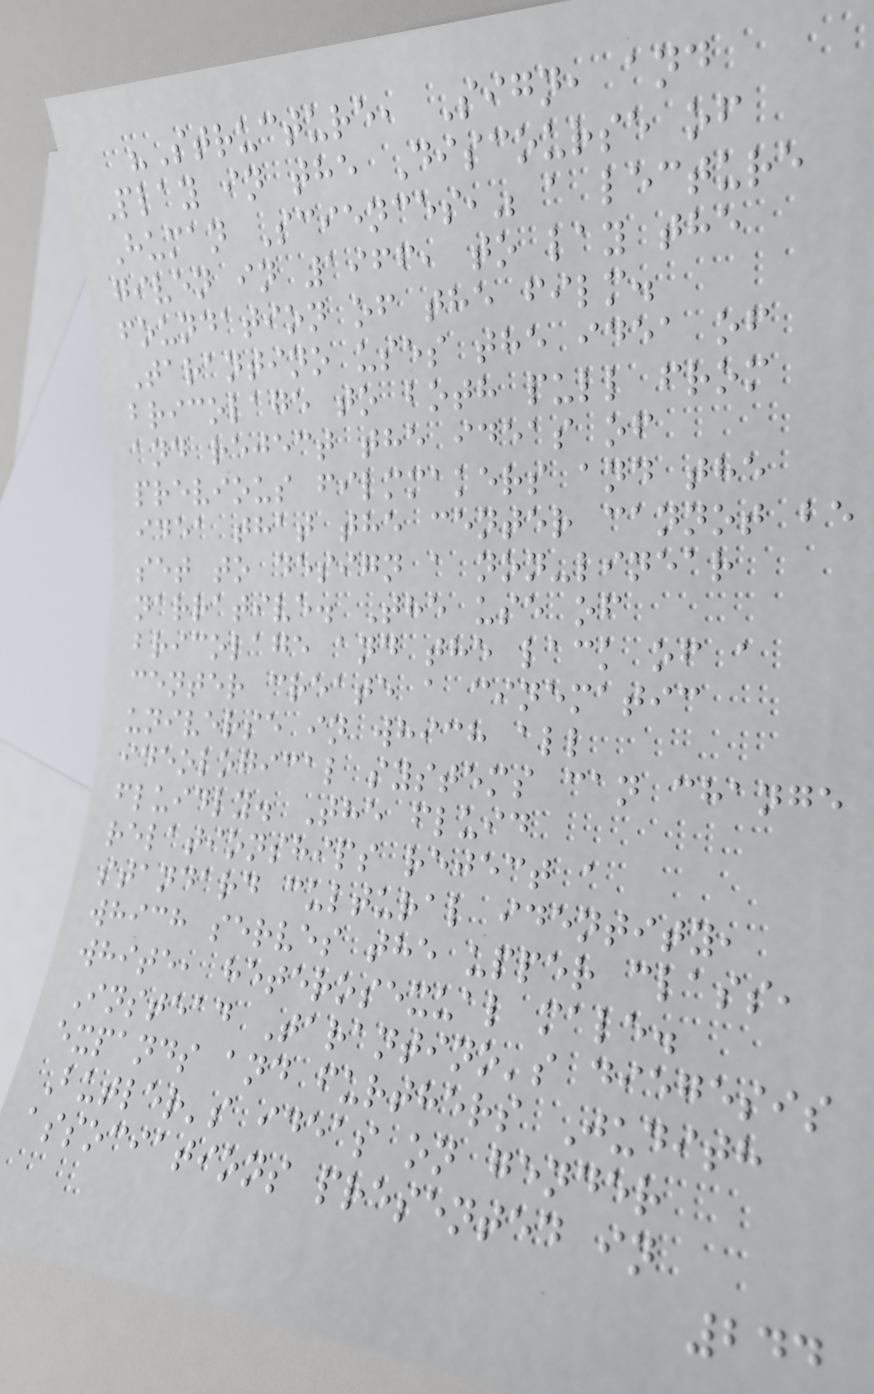"Structure, Sign, and
Play in the Discourse of
Human Sciences," a lecture
given in 1966, to lay the
foundation of the film.
Tarantino uses the idea of
bricolage to both pull from
and reject the ideas of
previous filmmakers and the
idea that the center cannot be
set to design a non-linear
narrative. The use of
bricolage and the lack of a
center create a cinematic
universe in which all
ideological systems can change
fluidly. The fluid
relationships reject a
standard cultural identity,
which serves the upper class,
white, heterosexual male.
Instead Tarantino's diegesis
expands and furthers Judith
Butler's ideas on gender
associations presented in
244
